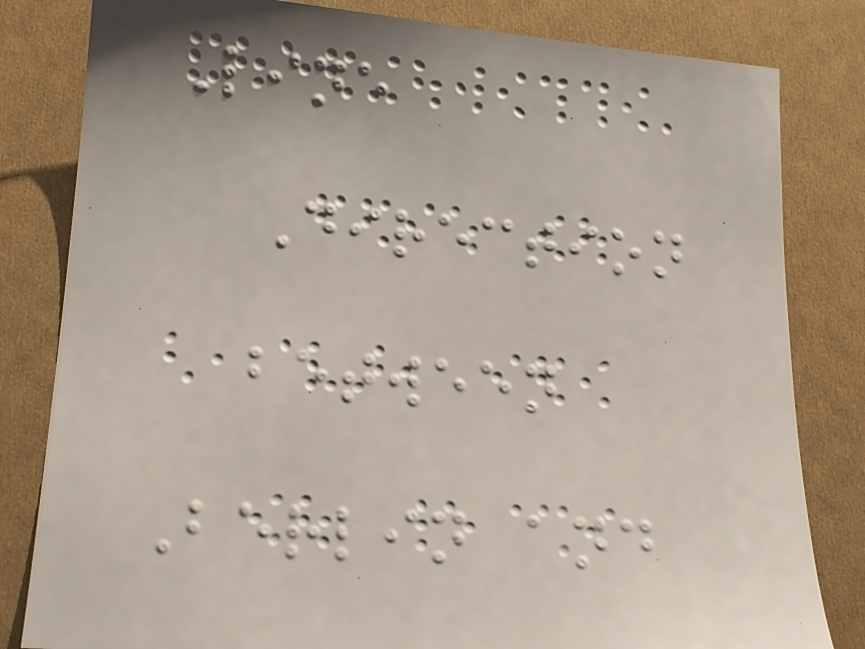Line
Direction
between
Berlin and
